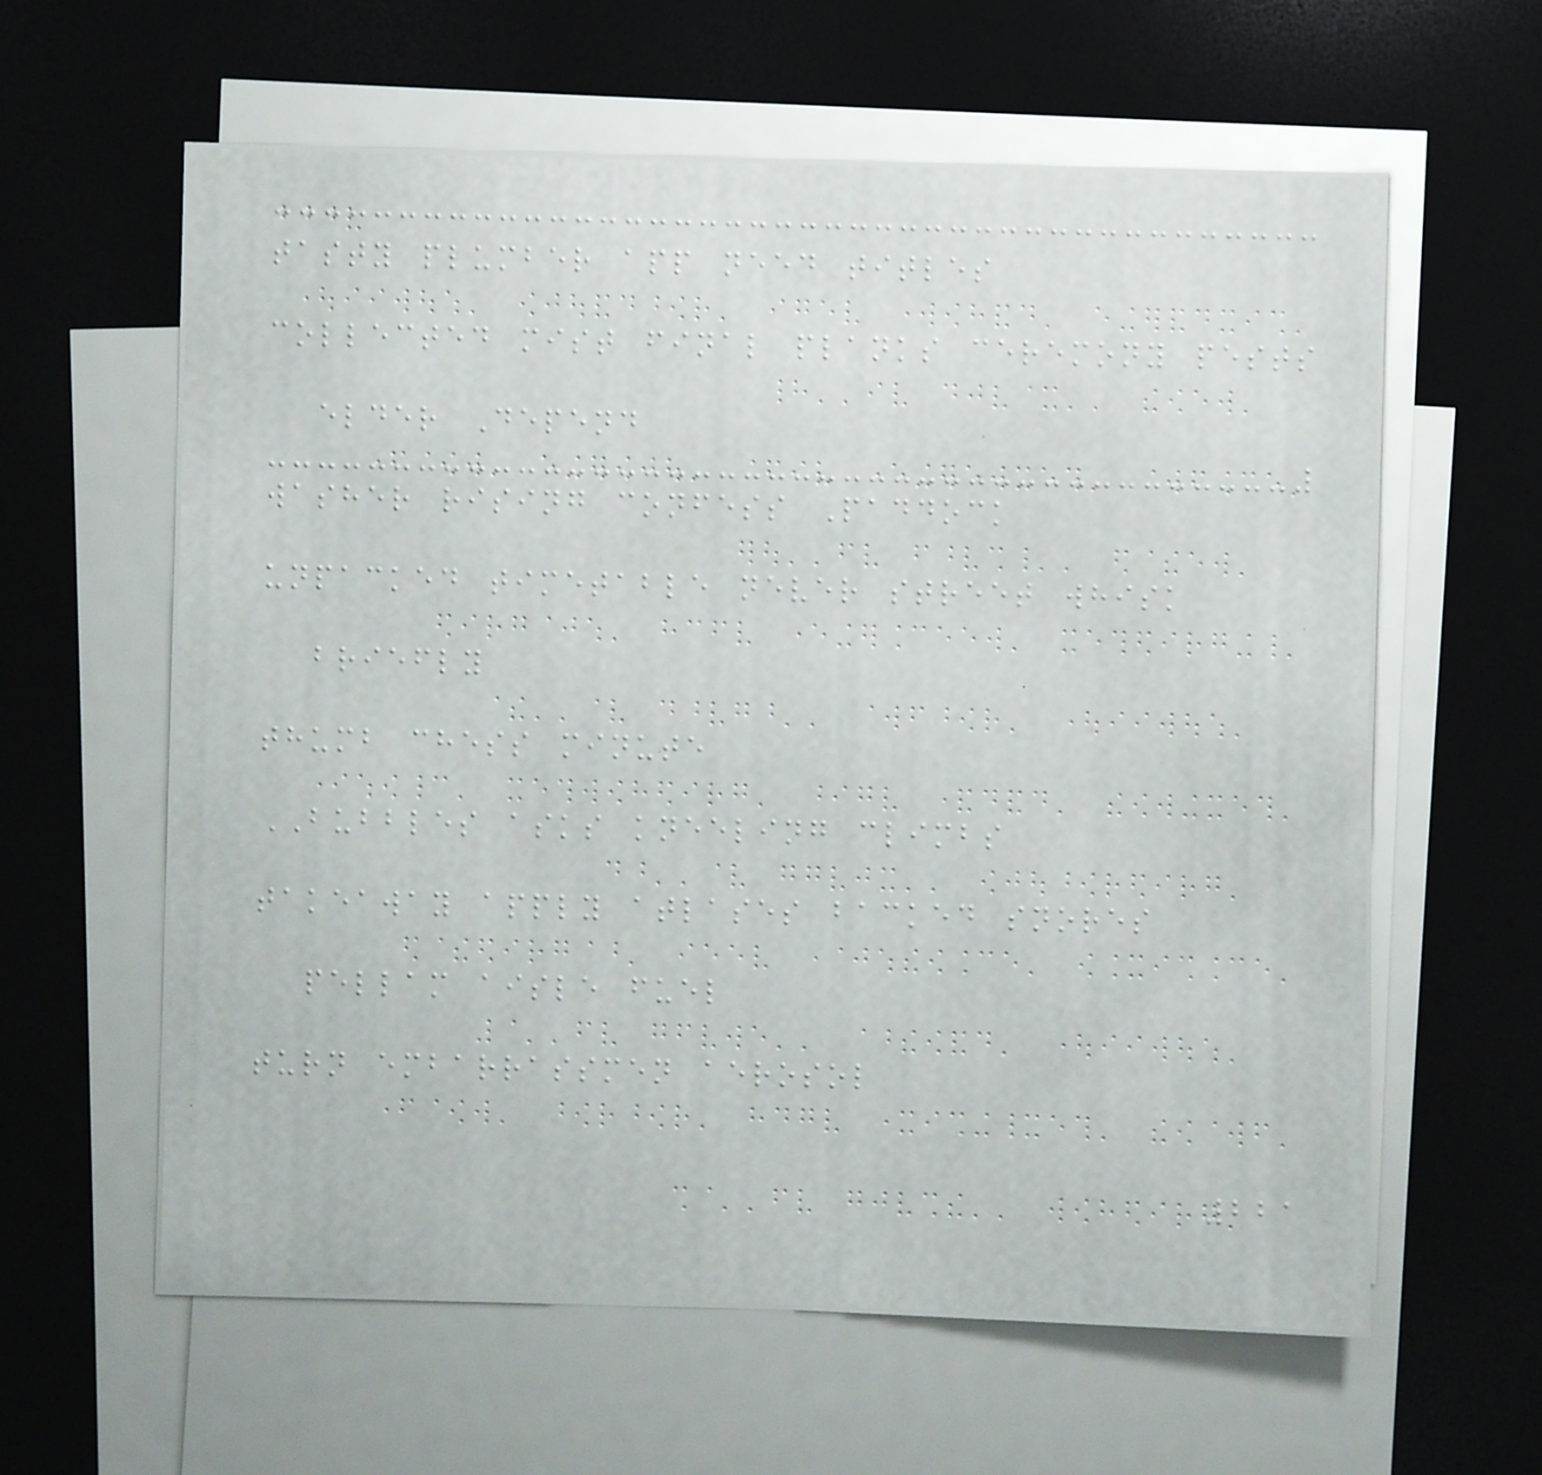tasty plumber app need titles
collected mist final planks ceremony pests
elder Depend
washer rising confess Paddock
unpacked timetable never street whisk
briefly
thumb chess minute
BUBBLES asks kneeling climbs
takeaway apply atlases backed snores
pellam aisle fuel
turn embarrassmen aerosol
221
